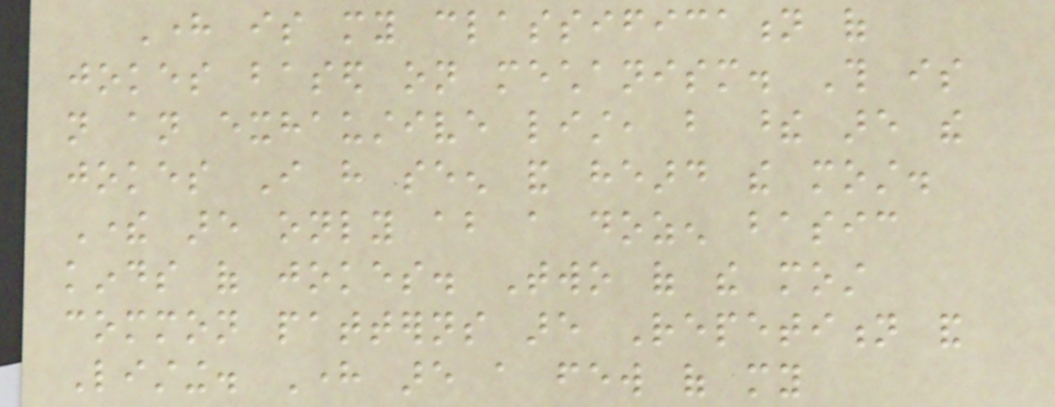Here is my classification of
jokes based on mechanism. This is
not an exhaustive list, but these are the
jokes I have seen and heard the most.
There are only about a dozen basic
kinds of jokes. Two of the most
common patterns are Repetition and
Listing. Here are a few of my
